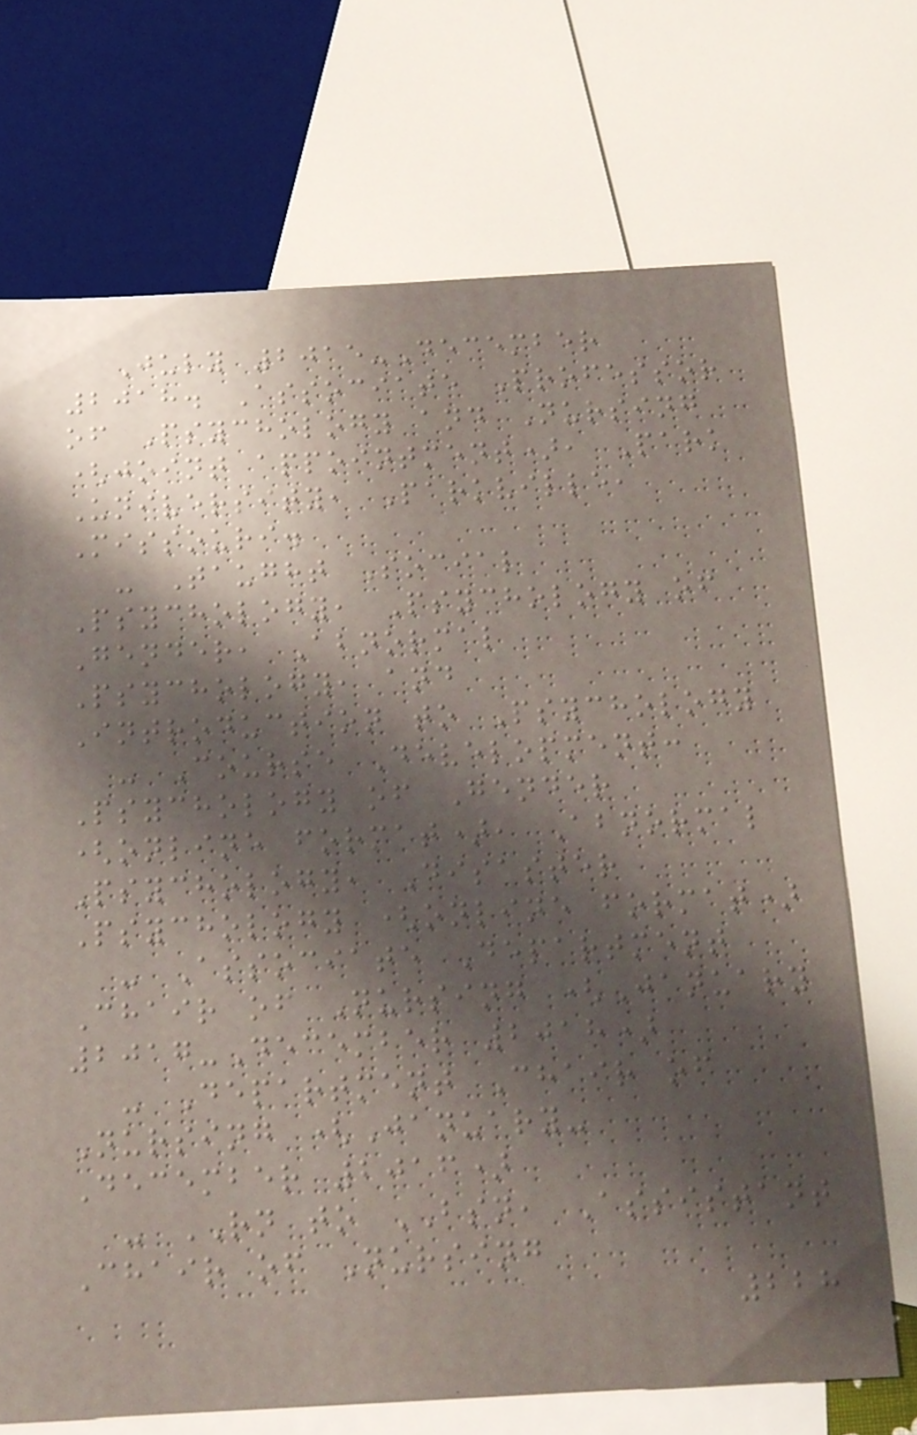July 2015-December
2018. Associate Professor
of Psychology and Nursing
(joint appointment), Park
University, Parkville,
Missouri.
- Taught Social
Psychology, Psychology of
Gender, Abnormal
Psychology, and
Introduction to Psychology
- Course Development:
Psychology of Gender
(online format), Abnormal
Psychology, Disaster
Psychology (online format)
- Associate Department
Chair of Nursing (January
2017-December 2018)
- Department Chair of
Nursing (January-
December 2016)
- RN to BSN, Assistant
Chair of Nursing
228
